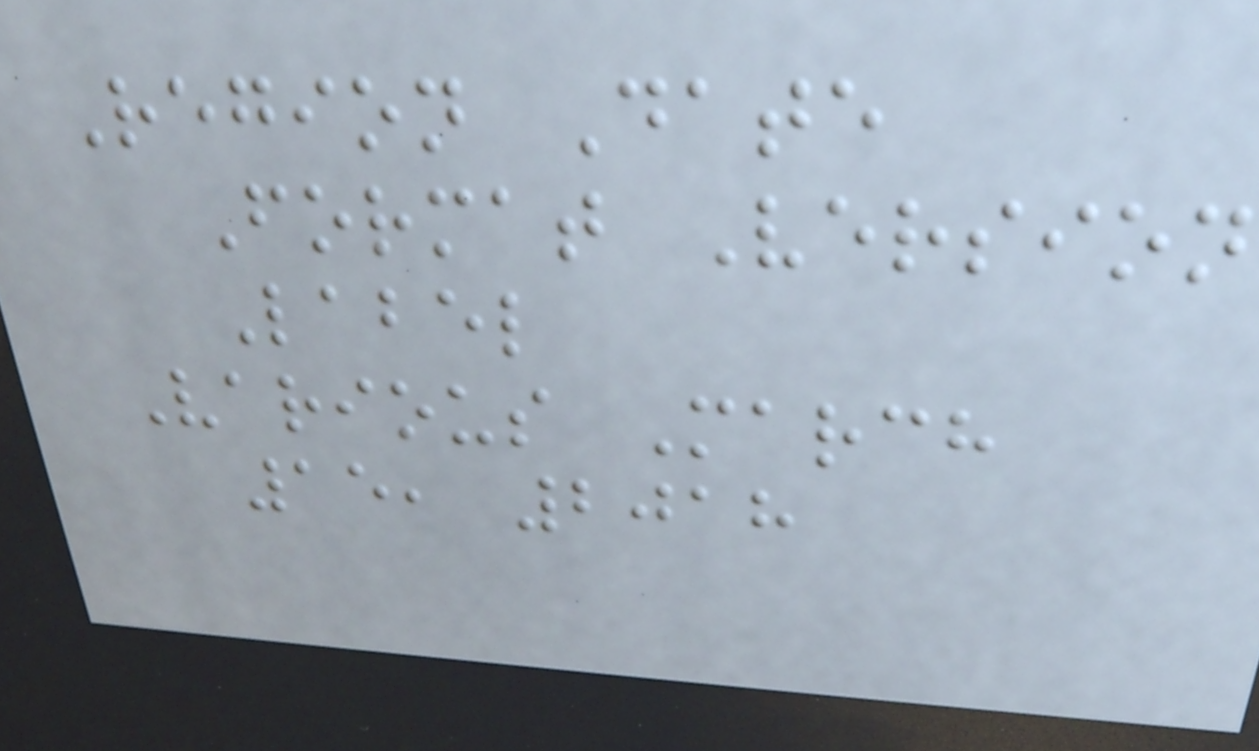Region Date
Format Version
Label
Various March
15, 2018
